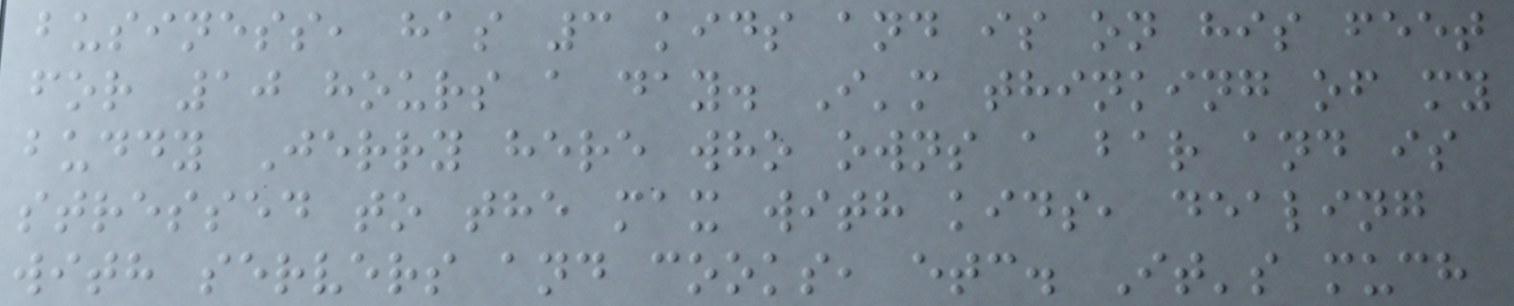business, has 3 kids and is on his feet
for 10 hours a day. I'm thinking of my
buddy Jerry here who owns a bar and is
stressed to the max with kids, dealing
with servers and cooks, etc. It's much
